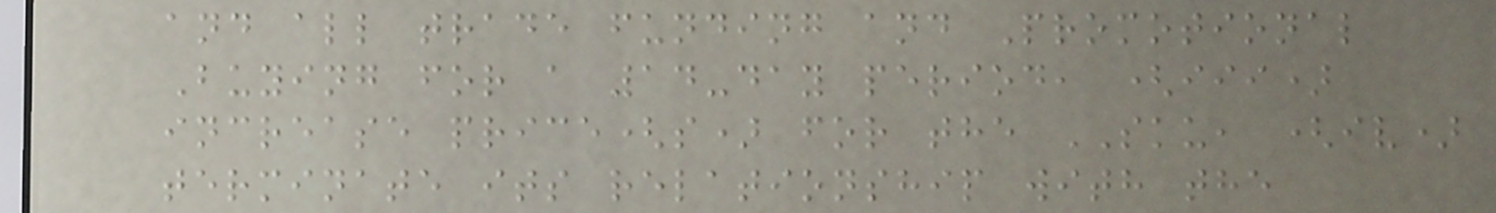and all trade funding and Promotional
Buying for a 14-day period, (iii)
increase price(s) for the SKU, (iv)
terminate its relationship with the
